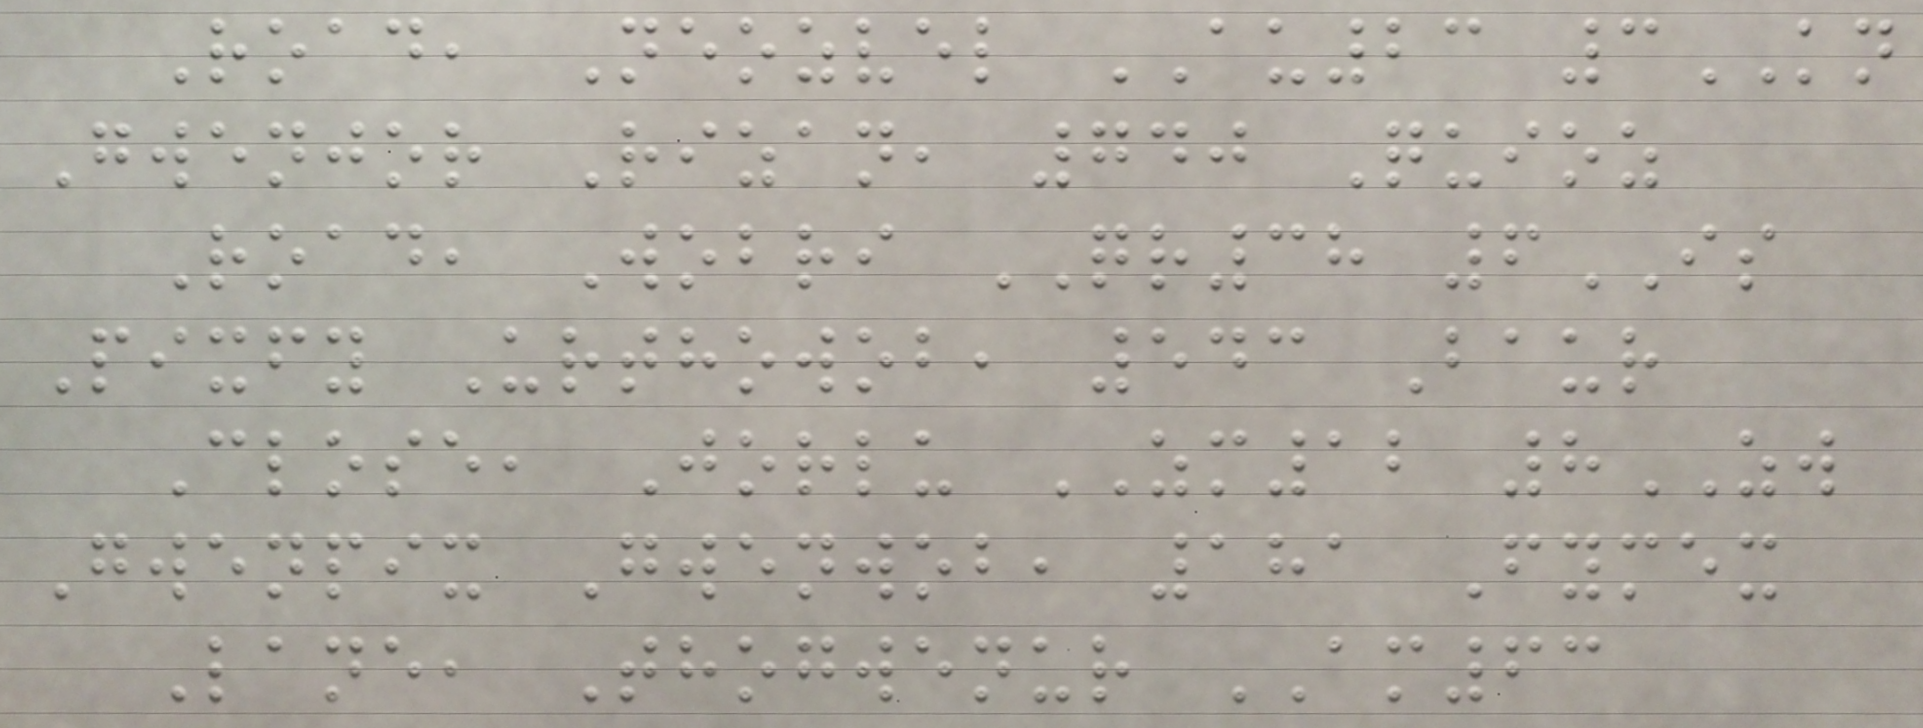Road, Neozvel AU23 3KN
Gwenjor Rizan, 740 Quioz
Road, Wobri QR38 6IS
Pixfy Urthowob, 543 Baur
Close, Jorlu ZM12 8ZW
Gwenpix Gwenwob, 181 Fymex
Lane, Thogwenur AM63
